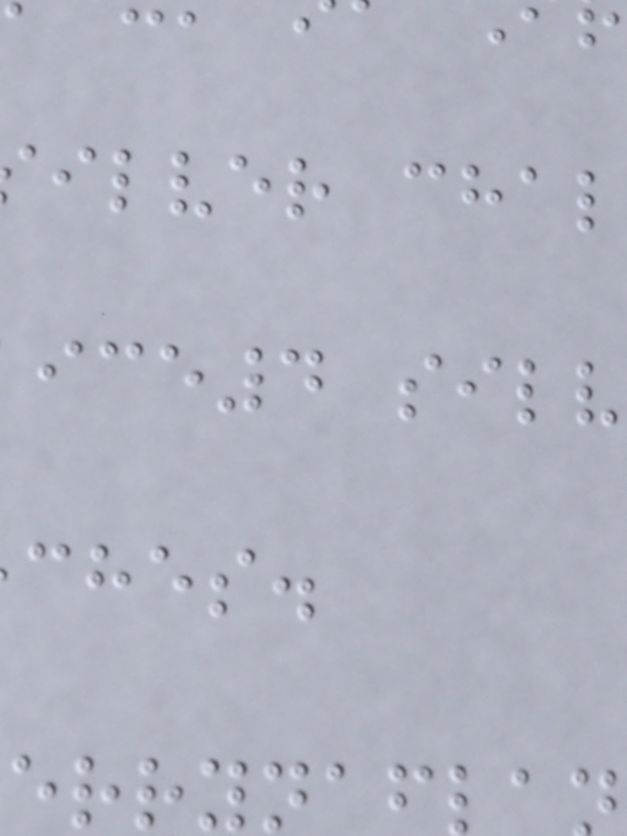ilver chal
ice4 silv
ches.
